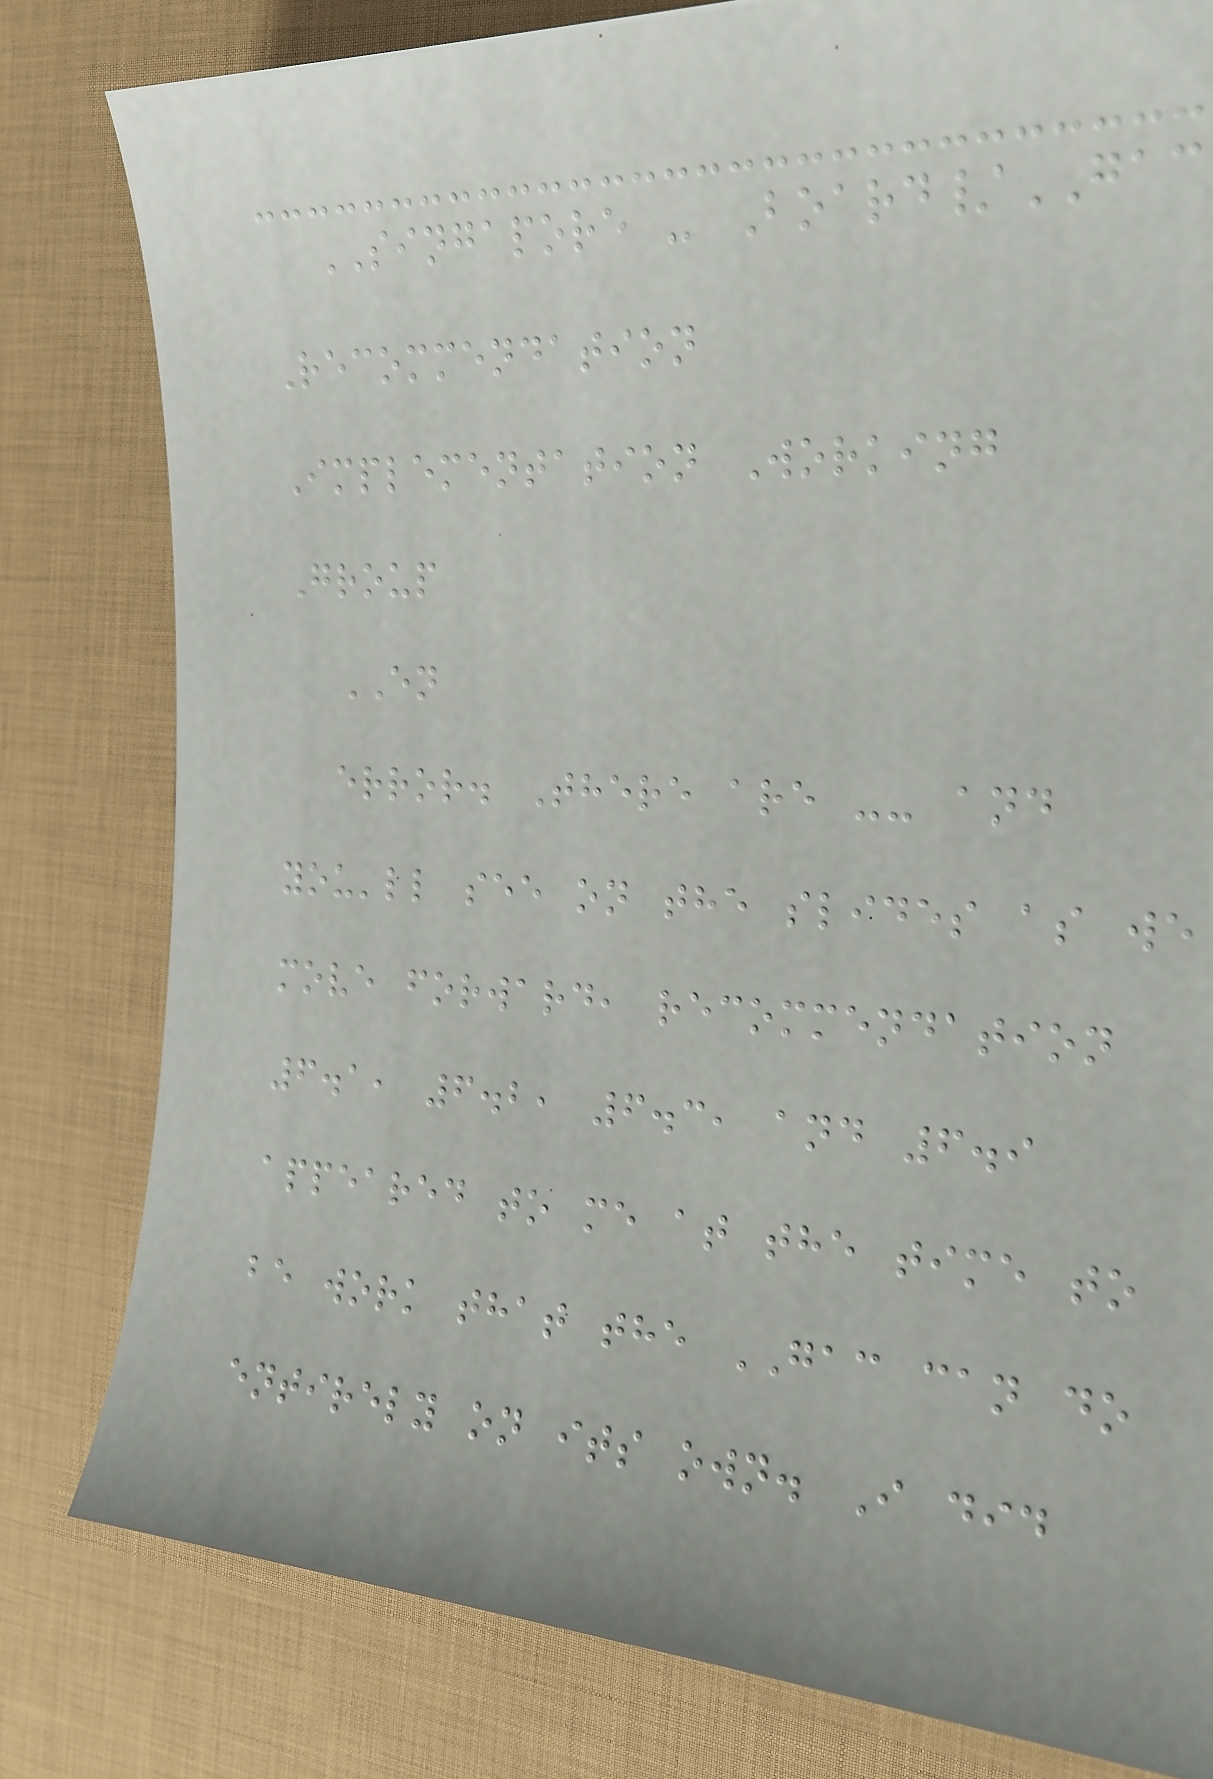SINGAPORE - Board/GAC
Recommendation
Implementation Working
Group
EN
error. There are -- and
you'll see on the slides as we
move forward, recommendation
6.1, 6.2, 6.3, and 6.9
appeared to me at the time to
be work that the GAC can do
entirely on its own. I did
